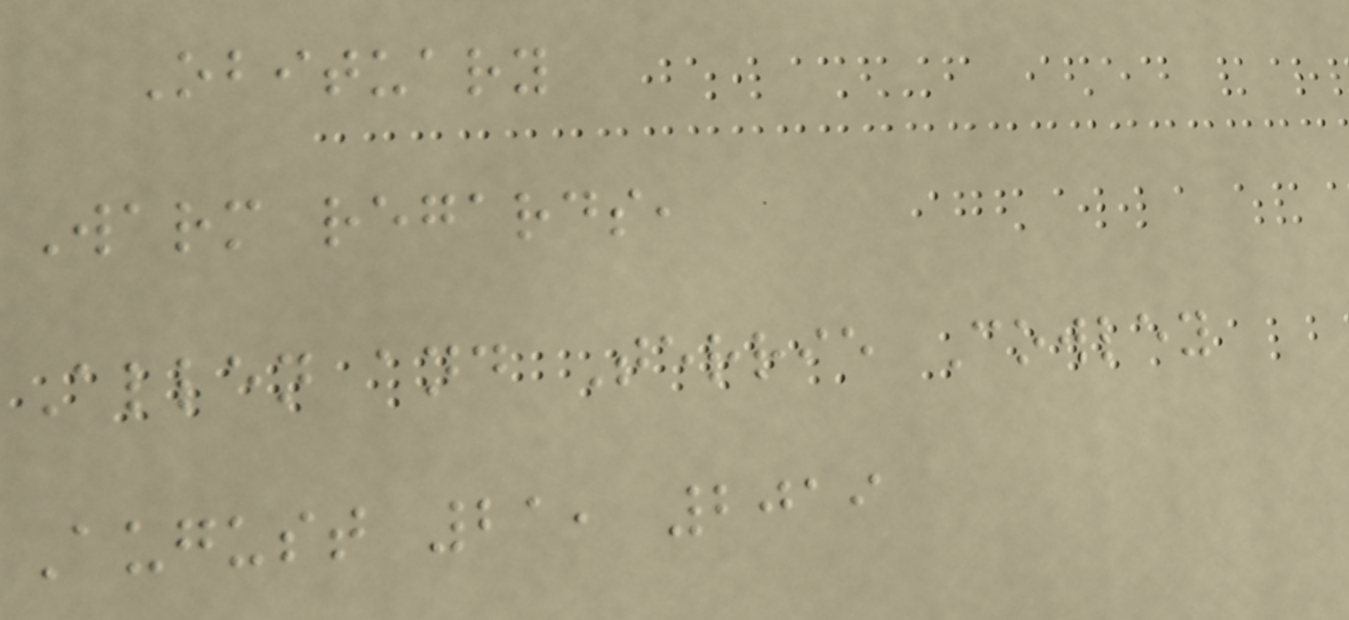Obituary
Warm regards,
Allen and Terrie Cowley
August 21, 2019
